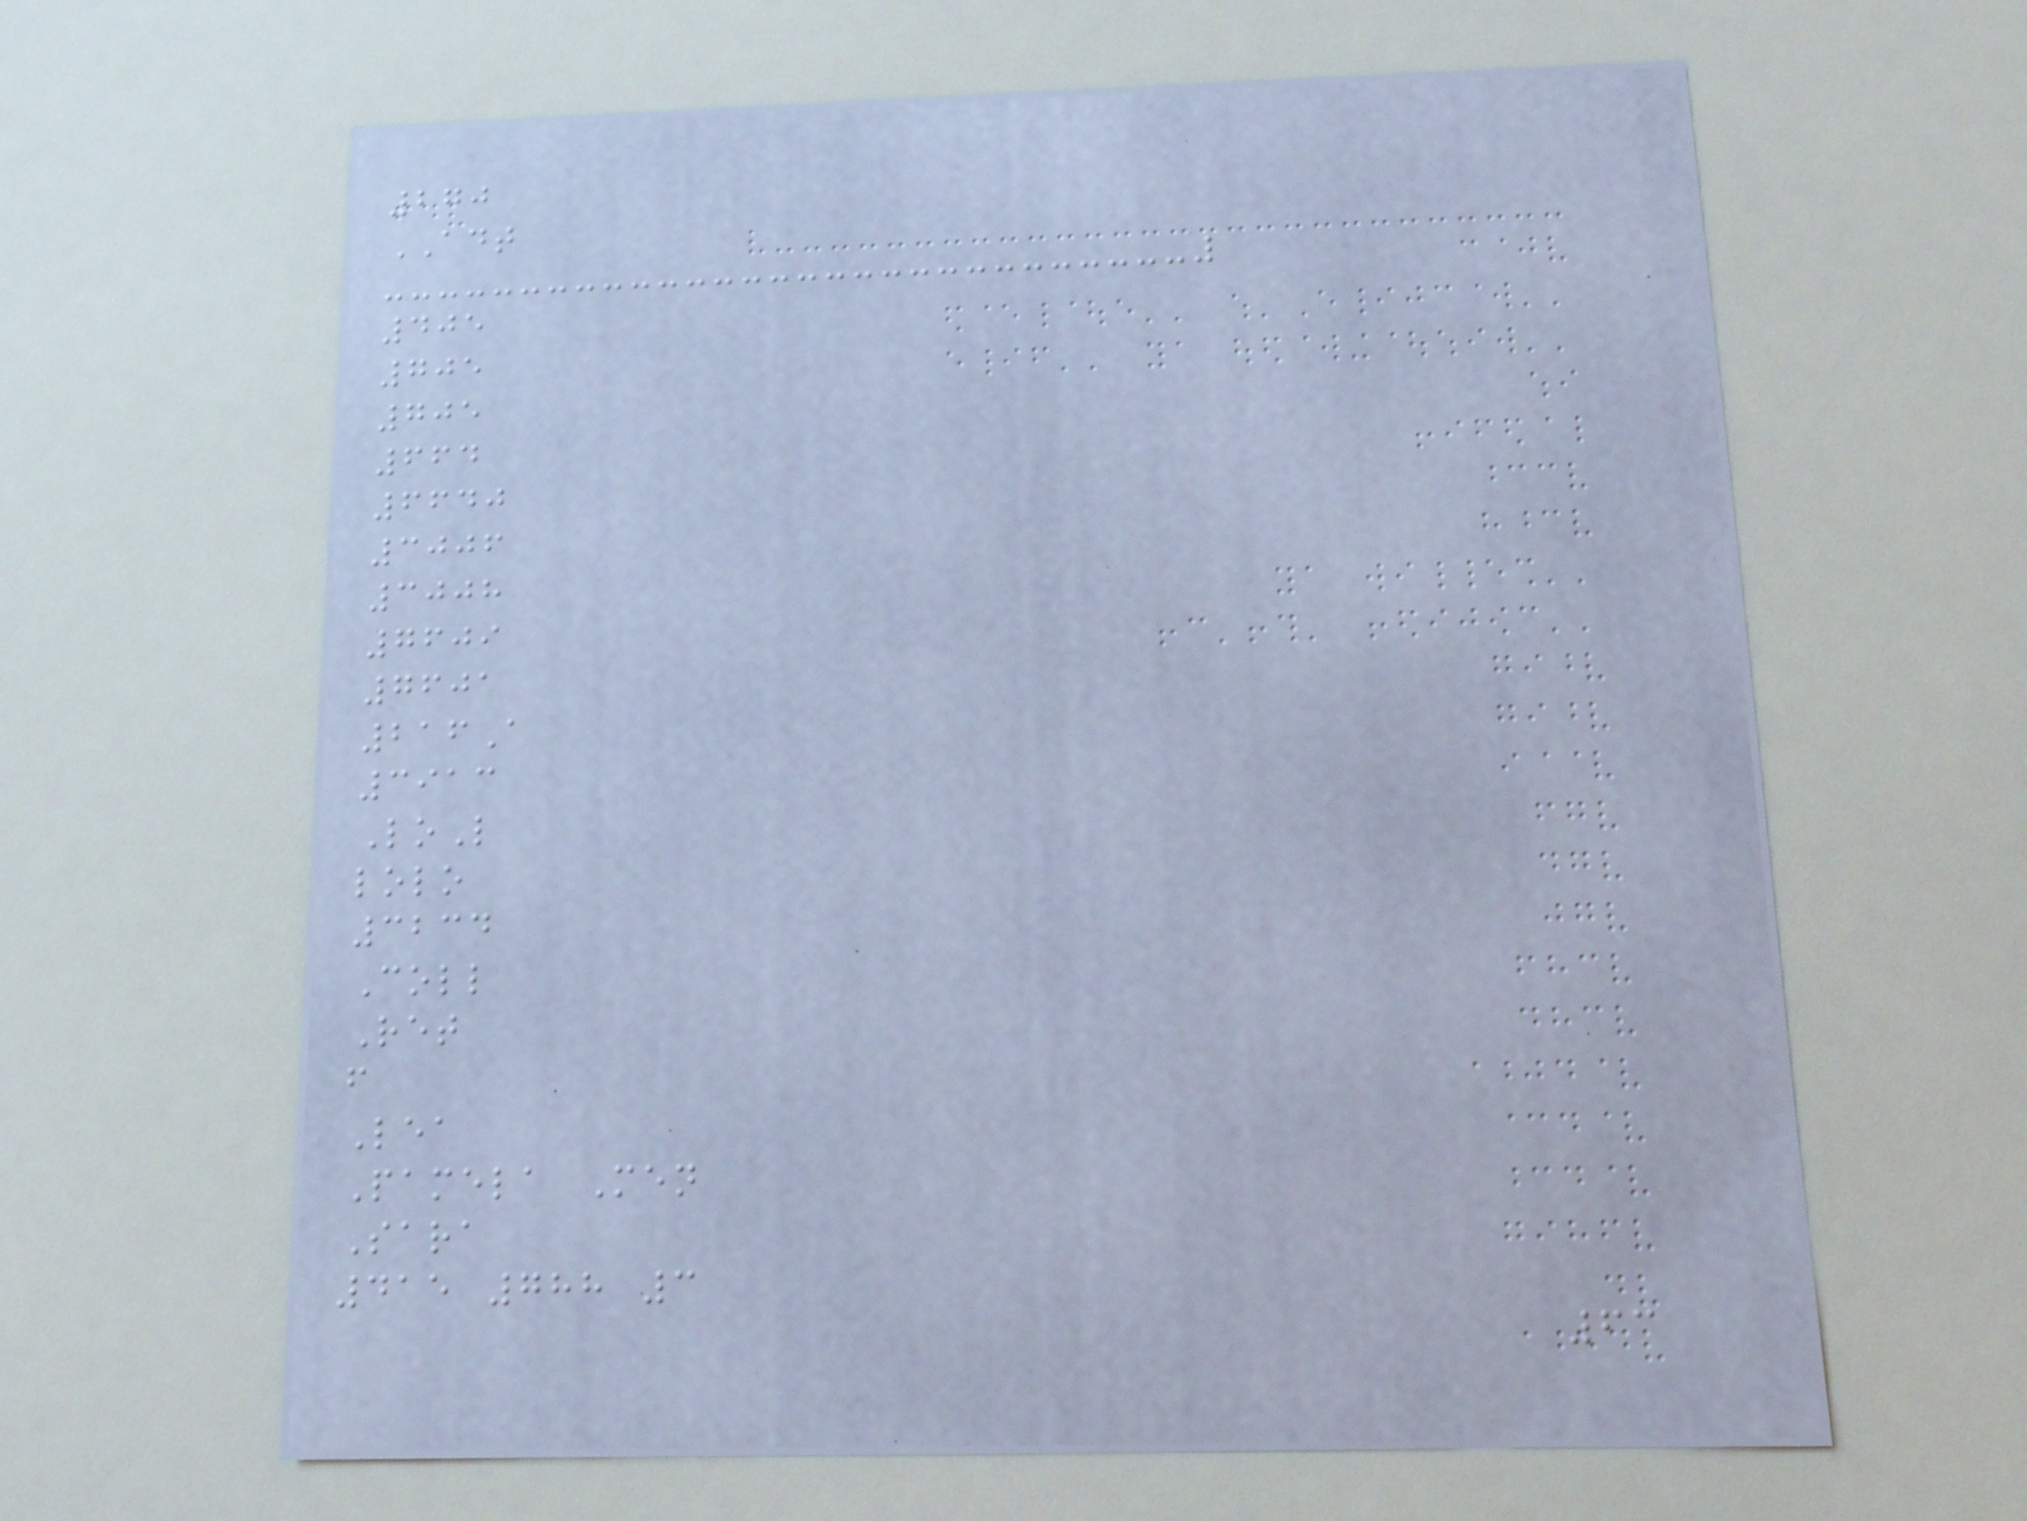270
ADT
405
705
705
664
6640
3006
3008
7609
7601
216A
3913
LoL
lolo
3234
Coll
Ret
f
Lea
Pamela Men
Sara
415 788 3
63
